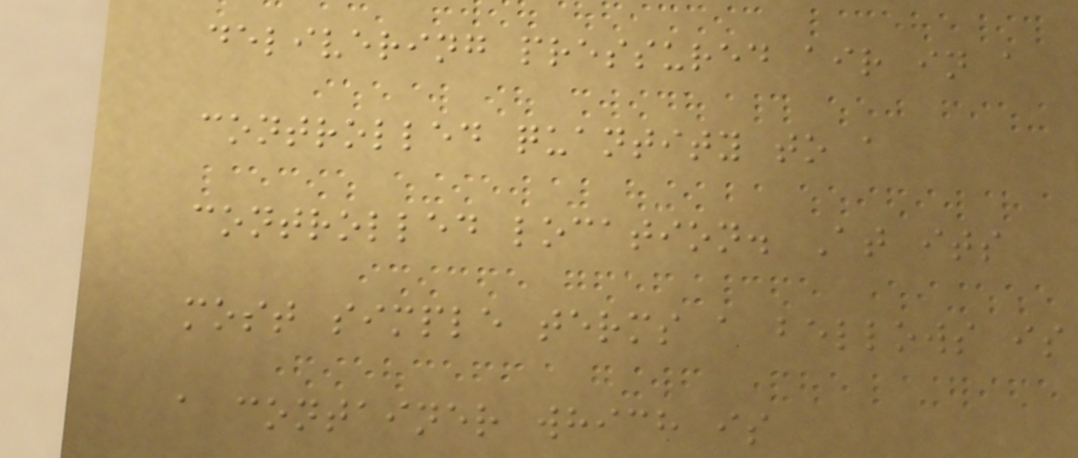delivering pressured air in a
controlled quantity to a
controlled location. At its
most simple terms a bellows is
a container which is
